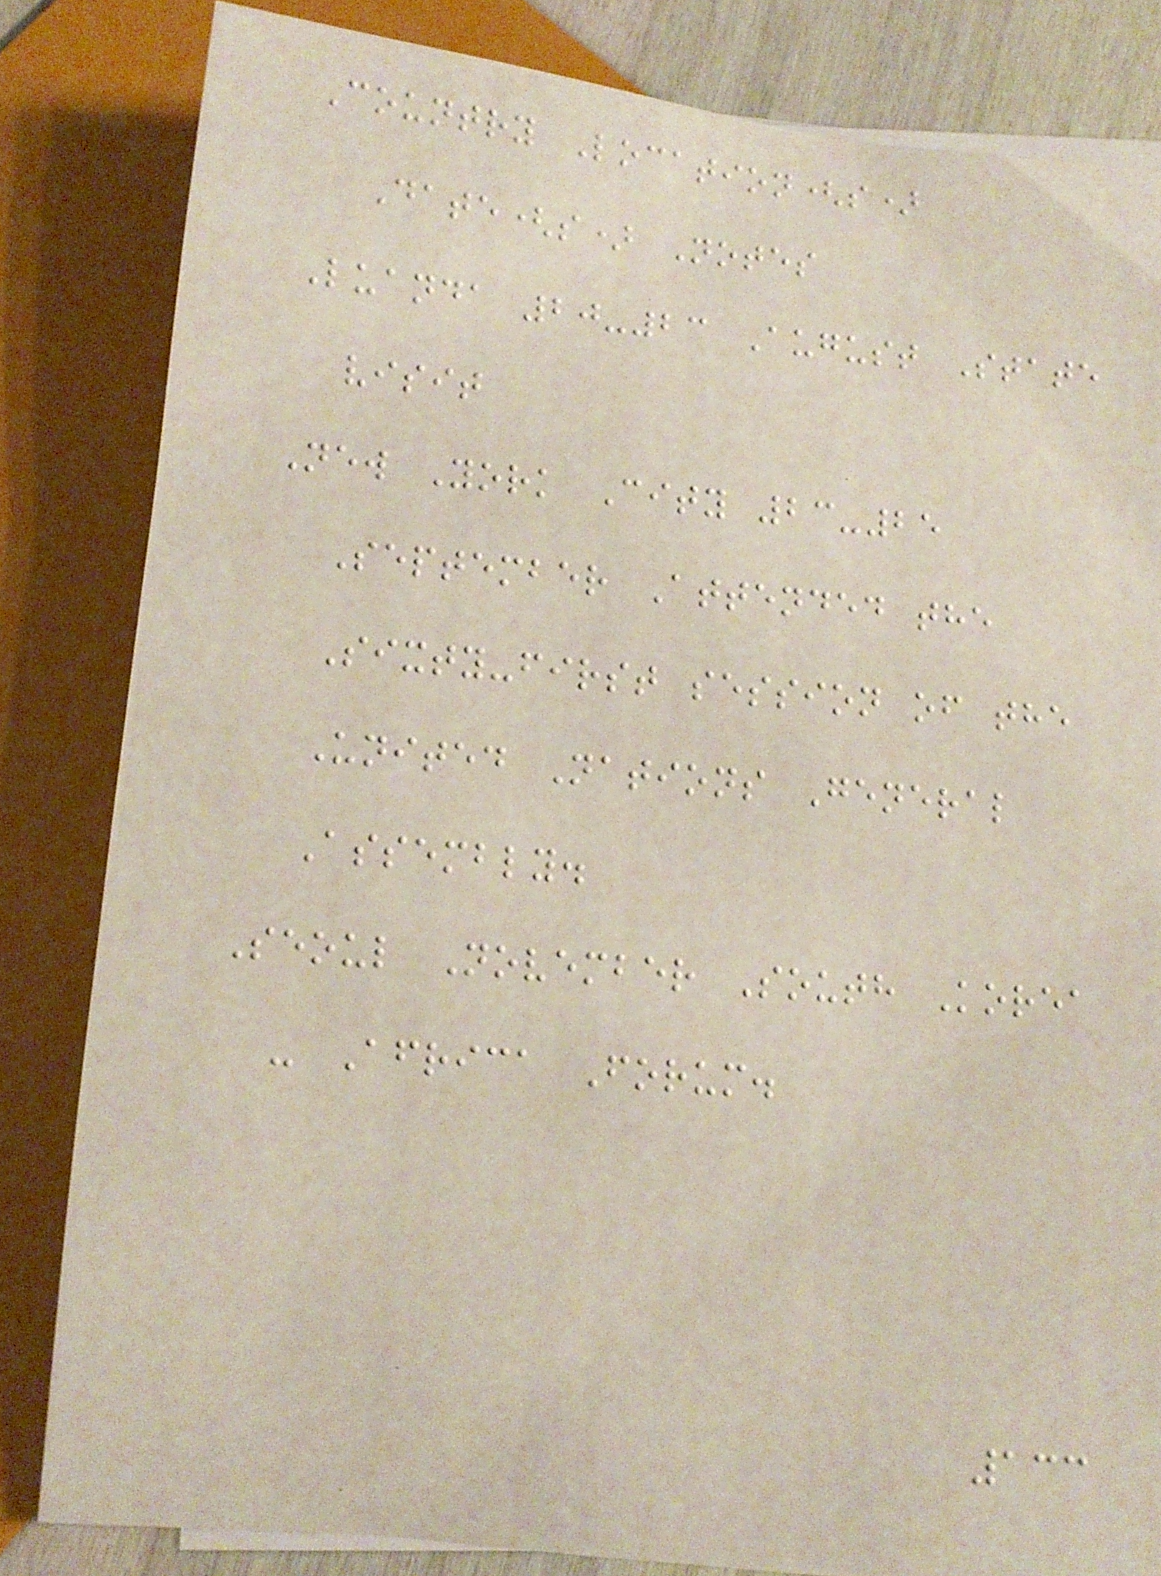Country Location(s)
Date(s) Notes
Luanda 20-23 August State
visit
New York City 23-25
September Attended the
Sixty-first session of the
United Nations General
Assembly.
Seoul November South Korea
- Africa Forum.
133
